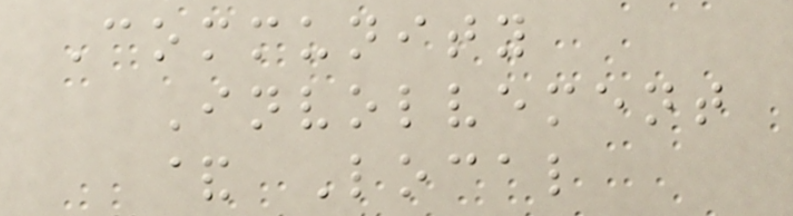Community
Involvement
& Local
